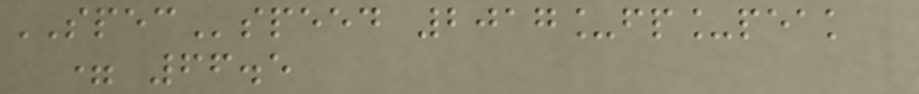SPECspeed 2017_fp_peak
= 66.5
